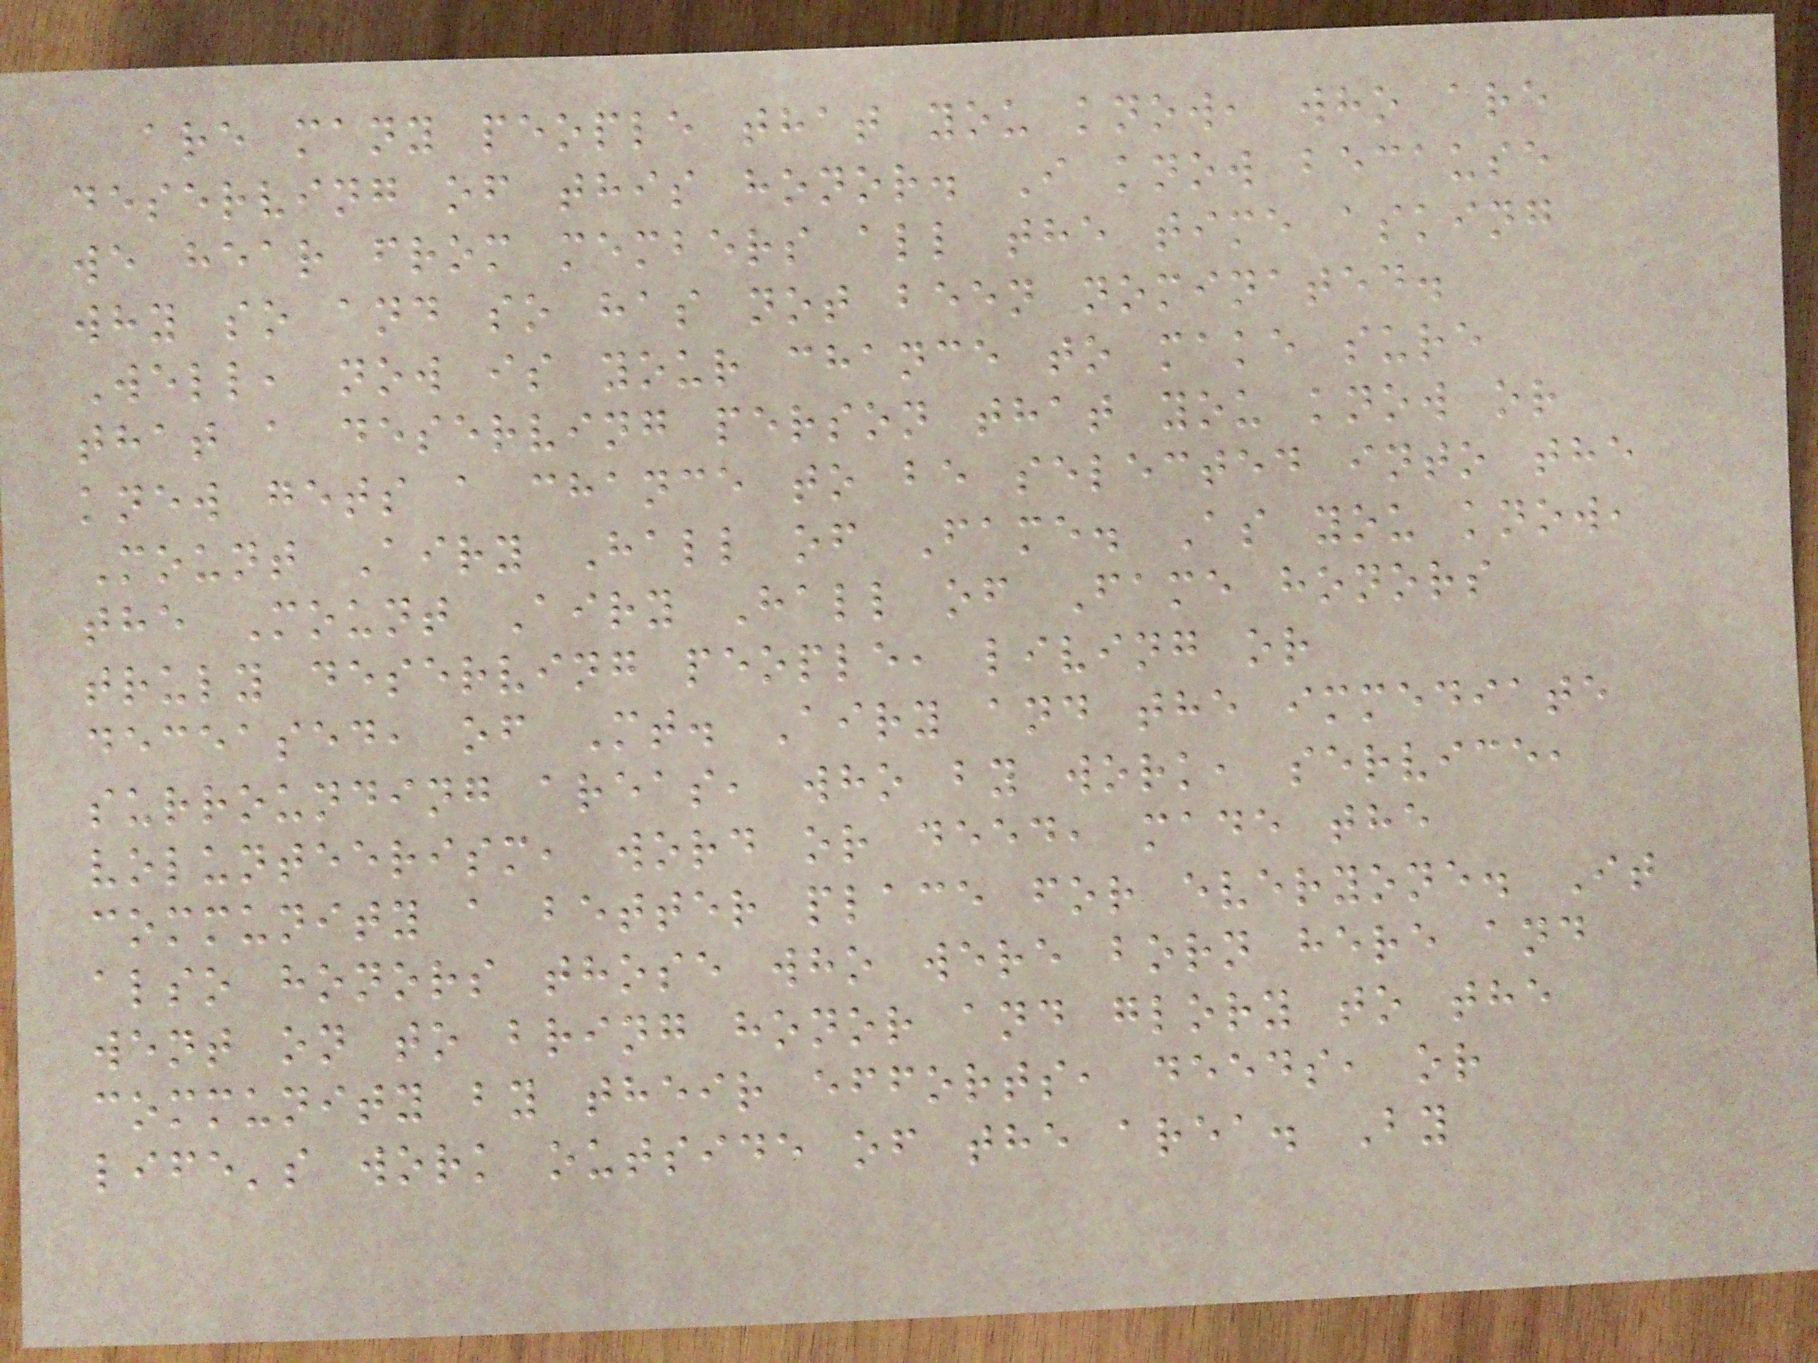are many people that you know, who are
deserving of this honor. I know because
we hear from members all the time asking
why so and so has not been nominated.
Well, now is your chance to make sure
that a deserving person that you know or
knew gets a chance to be selected into the
Mount Airy Hall of Fame. As you know,
the Mount Airy Hall of Fame honors
truly deserving people, living or
deceased, of Mt. Airy and the immediate
surrounding areas, who by work, service,
volunteerism, word or deed, made the
community a better place for everyone. It
also honors those who were born here and
went on to bring honor and glory to the
community by their efforts, deeds, or
life's work outside of the area. By
